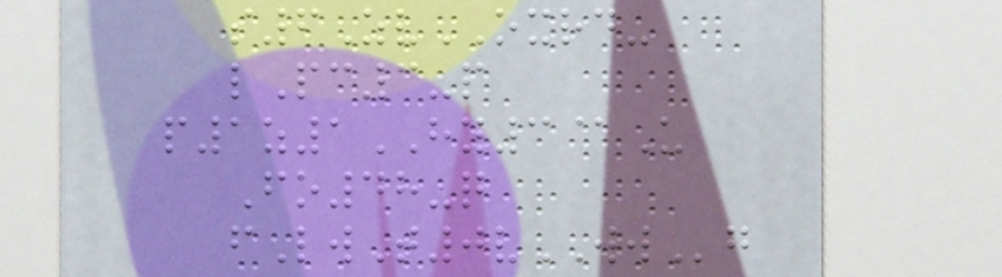s6ZvOXRD-
lPc3-p
p1z1HY3@U
Fo48-q
fLwT0vWWg
